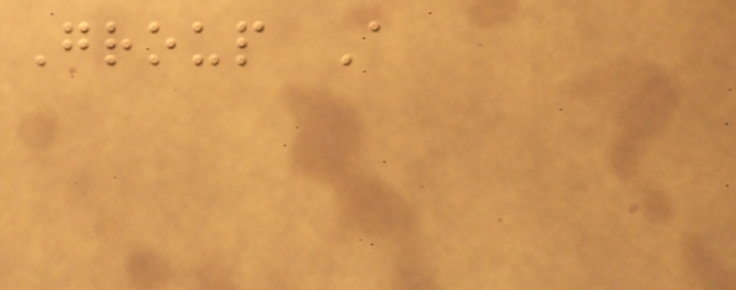Group A
